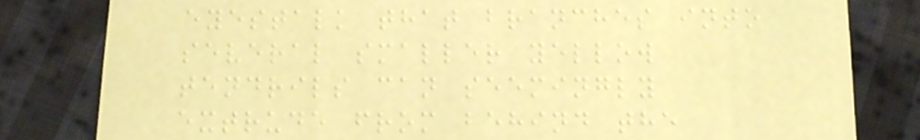eyestalk that branches into
several smaller yellow
tendrils can seemingly
extrude from behind the
